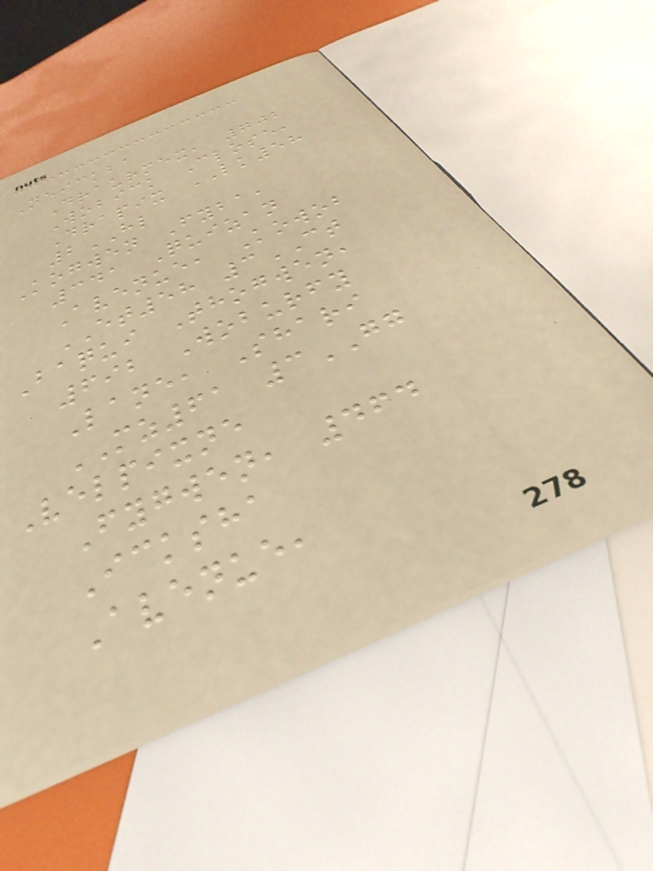Neickba
Draurmex, 702
Wobick Close,
Drapix LK58
2HL
Kogwen Fyba,
341 Quizan
Avenue, Kowob
ET58 3CT
Baqui Thogwen,
692 Woburfy
Lane, Shari
MZ61 3GG
Velpixne
Fygwen, 464
Icksha
Avenue,
